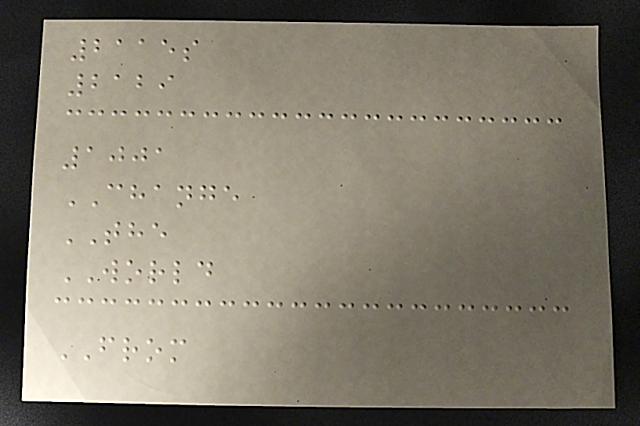2115s
2129
1001
CHANGE
THE
WORLD
FROM
